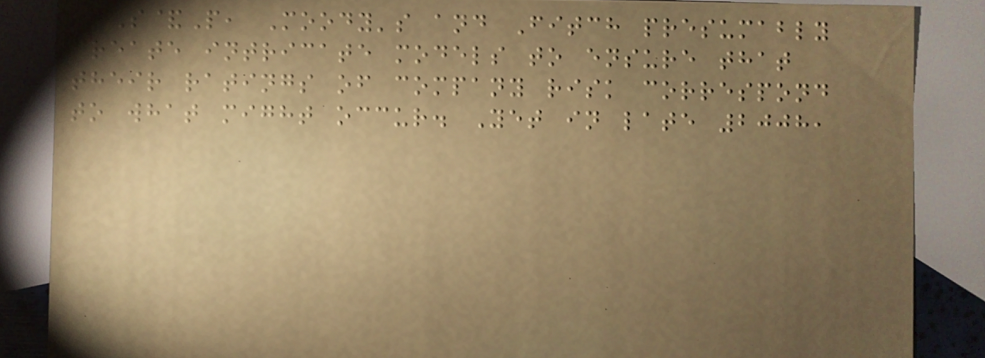S&P, Moody's and Fitch presumably
create intricate models to ensure that
their ratings of company risk correspond
to what might occur. Yet in late 2008,
